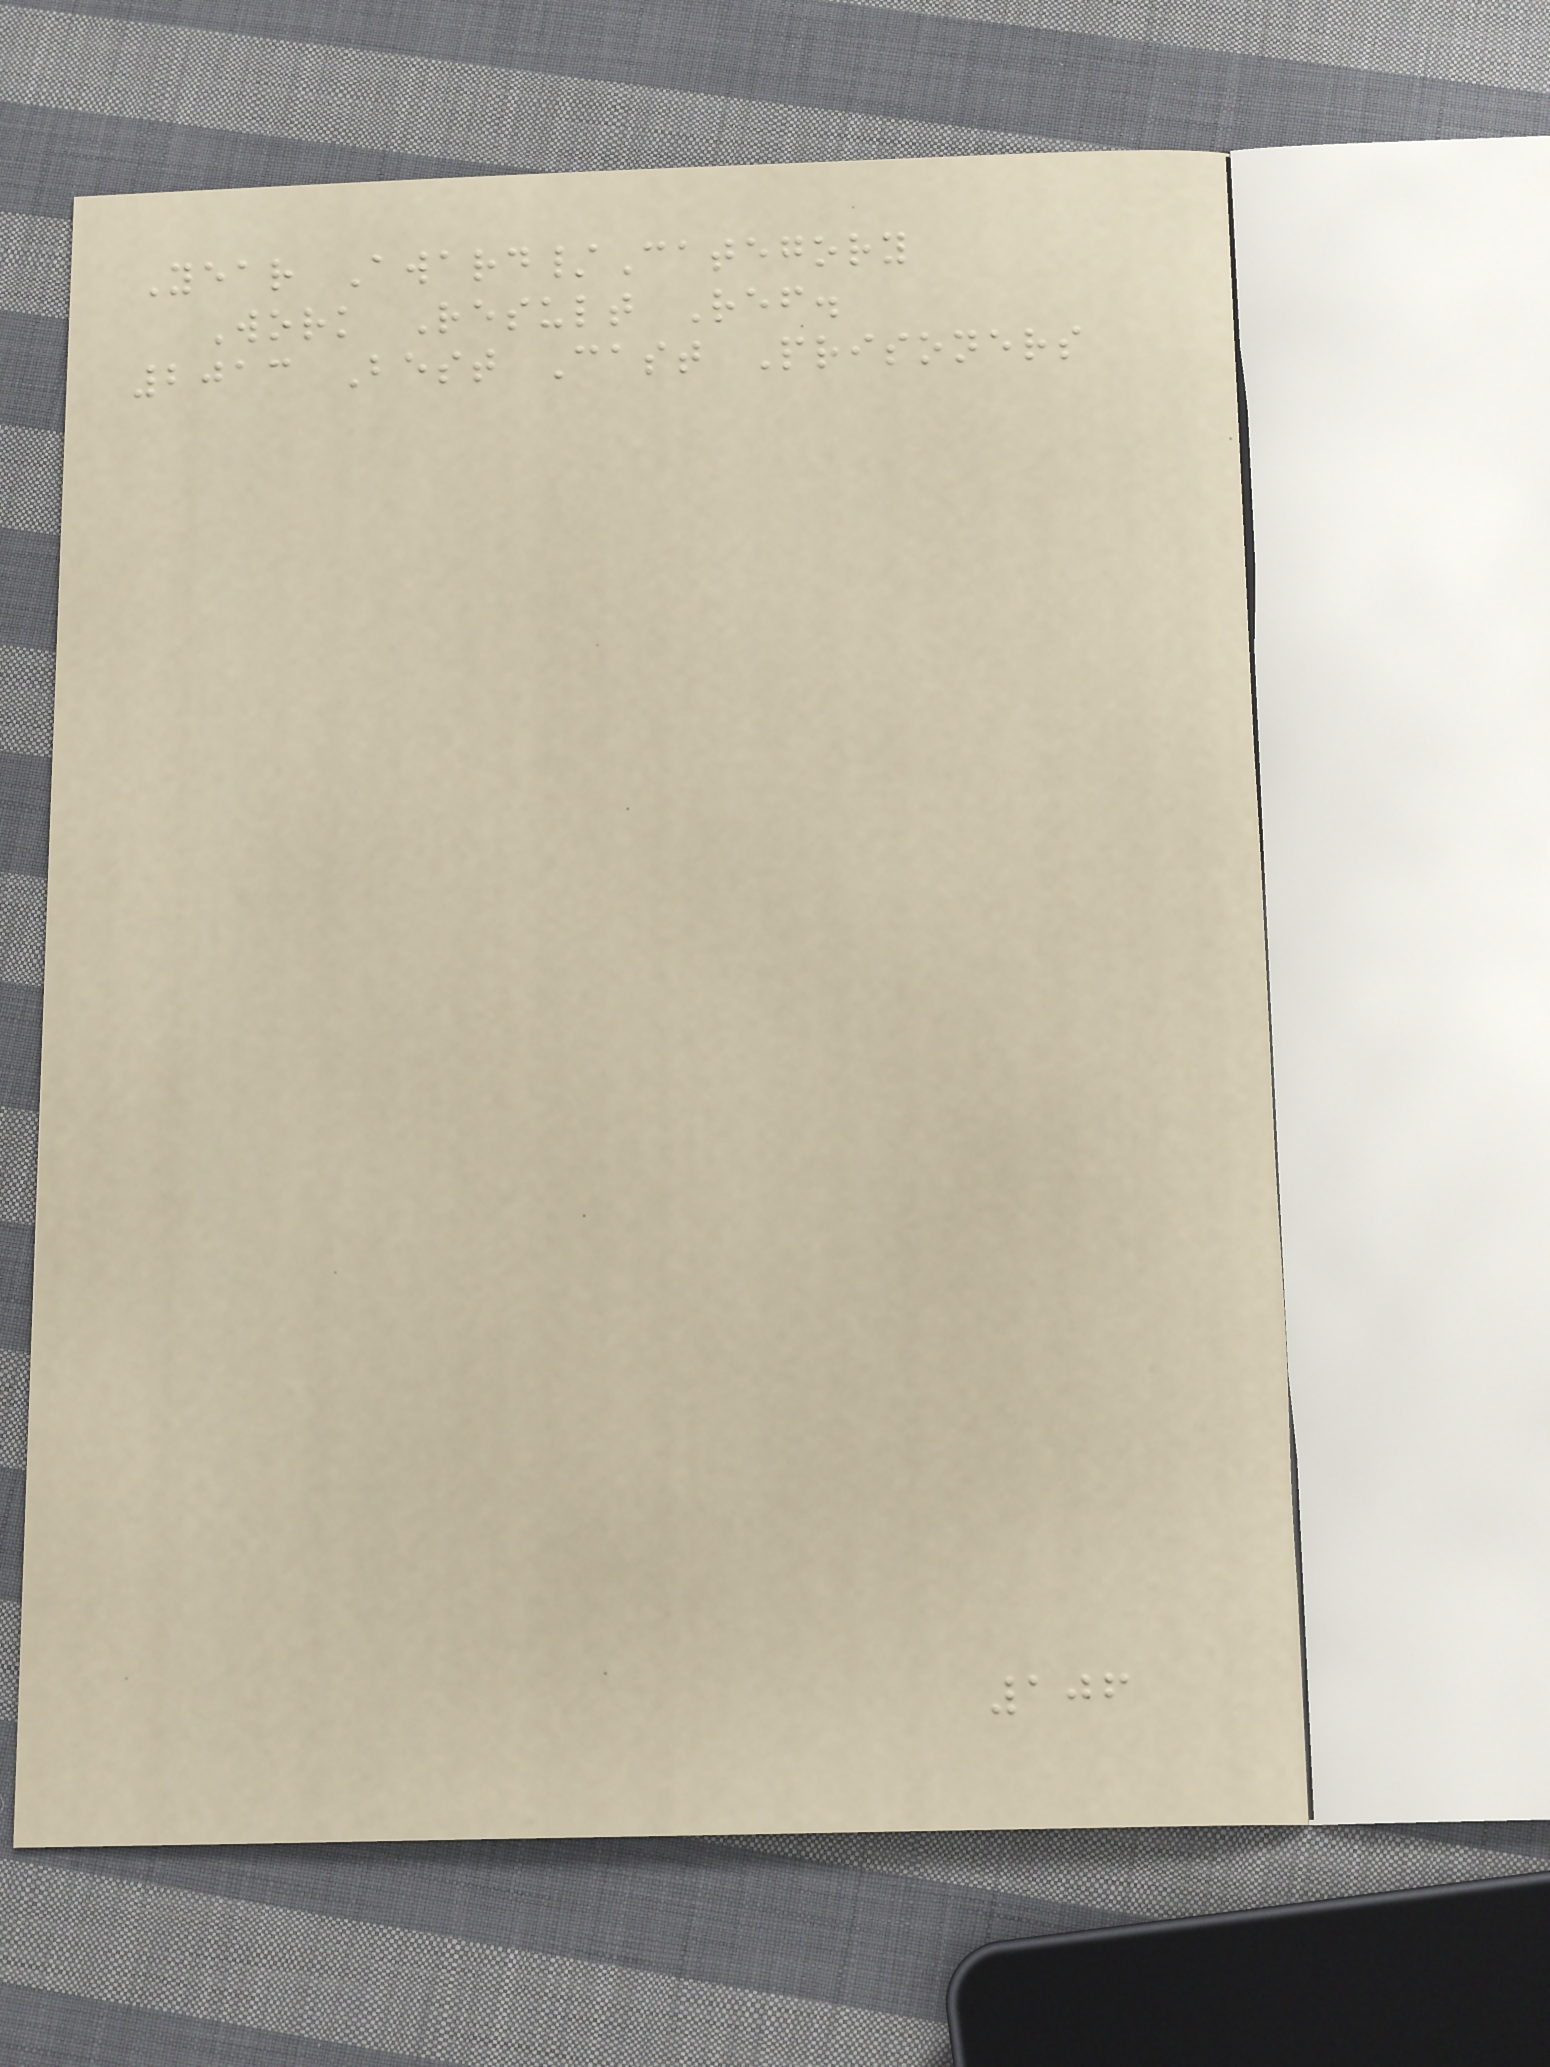Year Award/Category
Work Result Ref.
2013 Best Cast Prisoners
106
